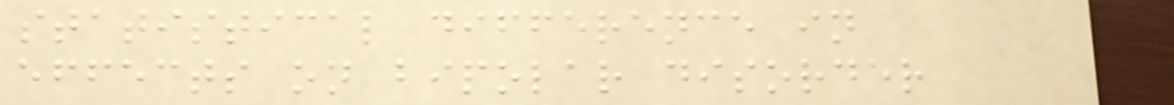statistical difference in
effects on bipolar disorder
